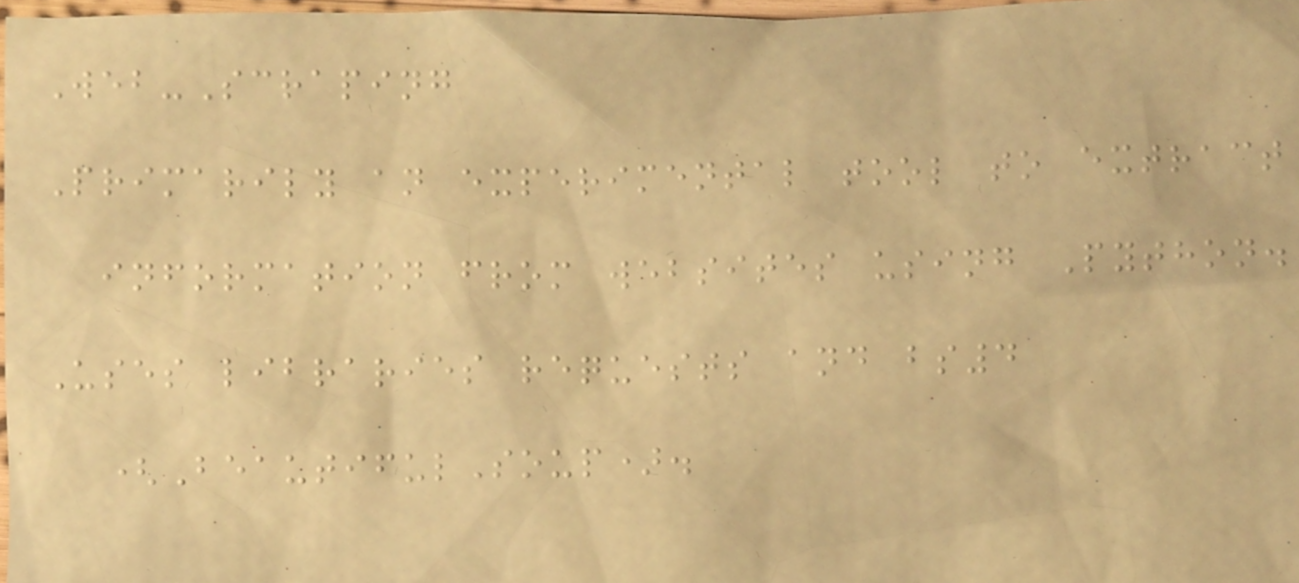Web-Scraping
Primarily an experimental tool to extract
information from websites using Python.
Uses libraries requests and bs4
(BeautifulSoup).
